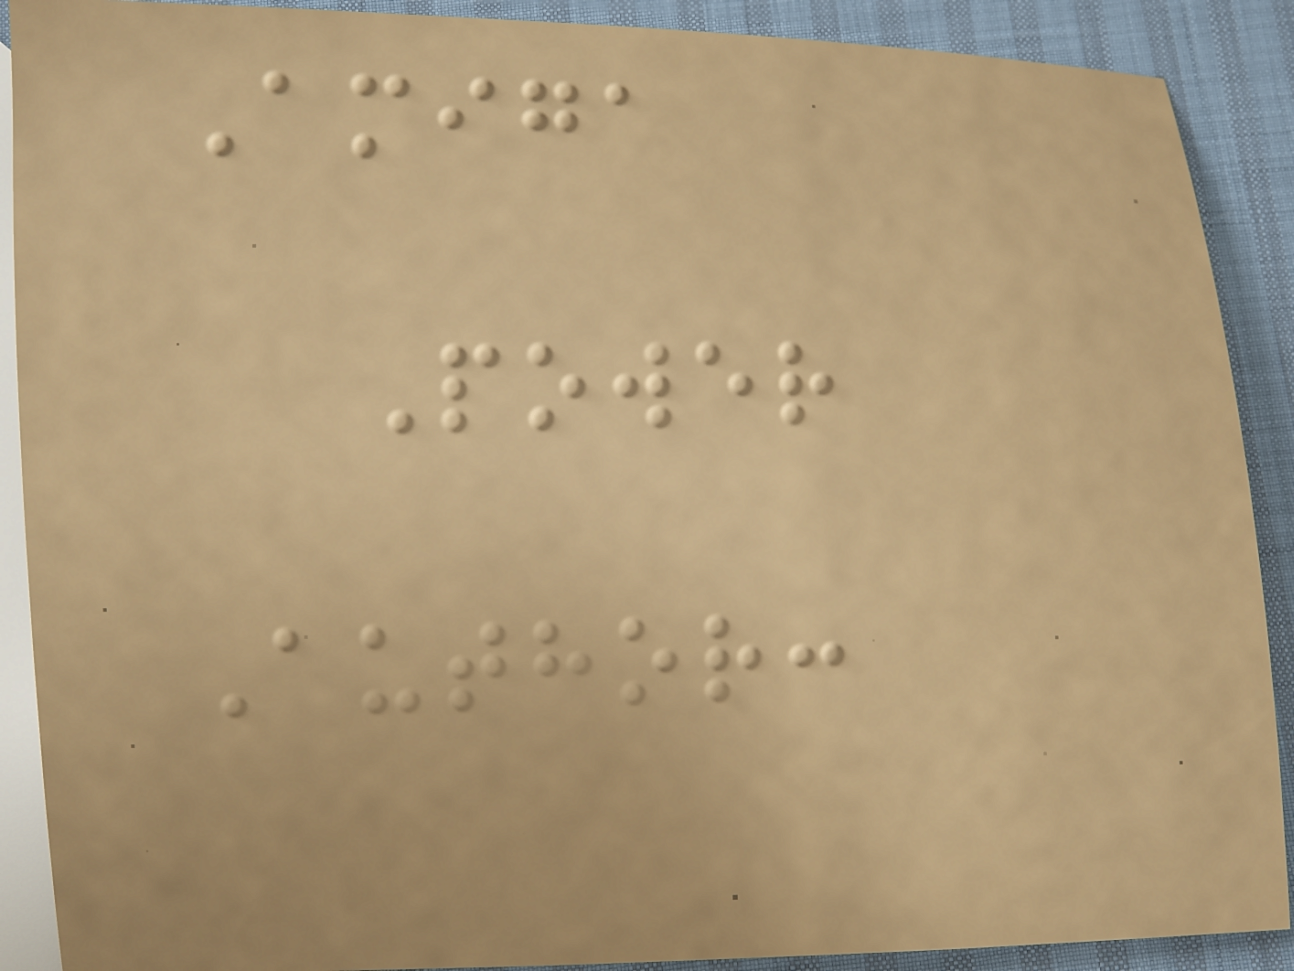Amiga
Power
Author:
